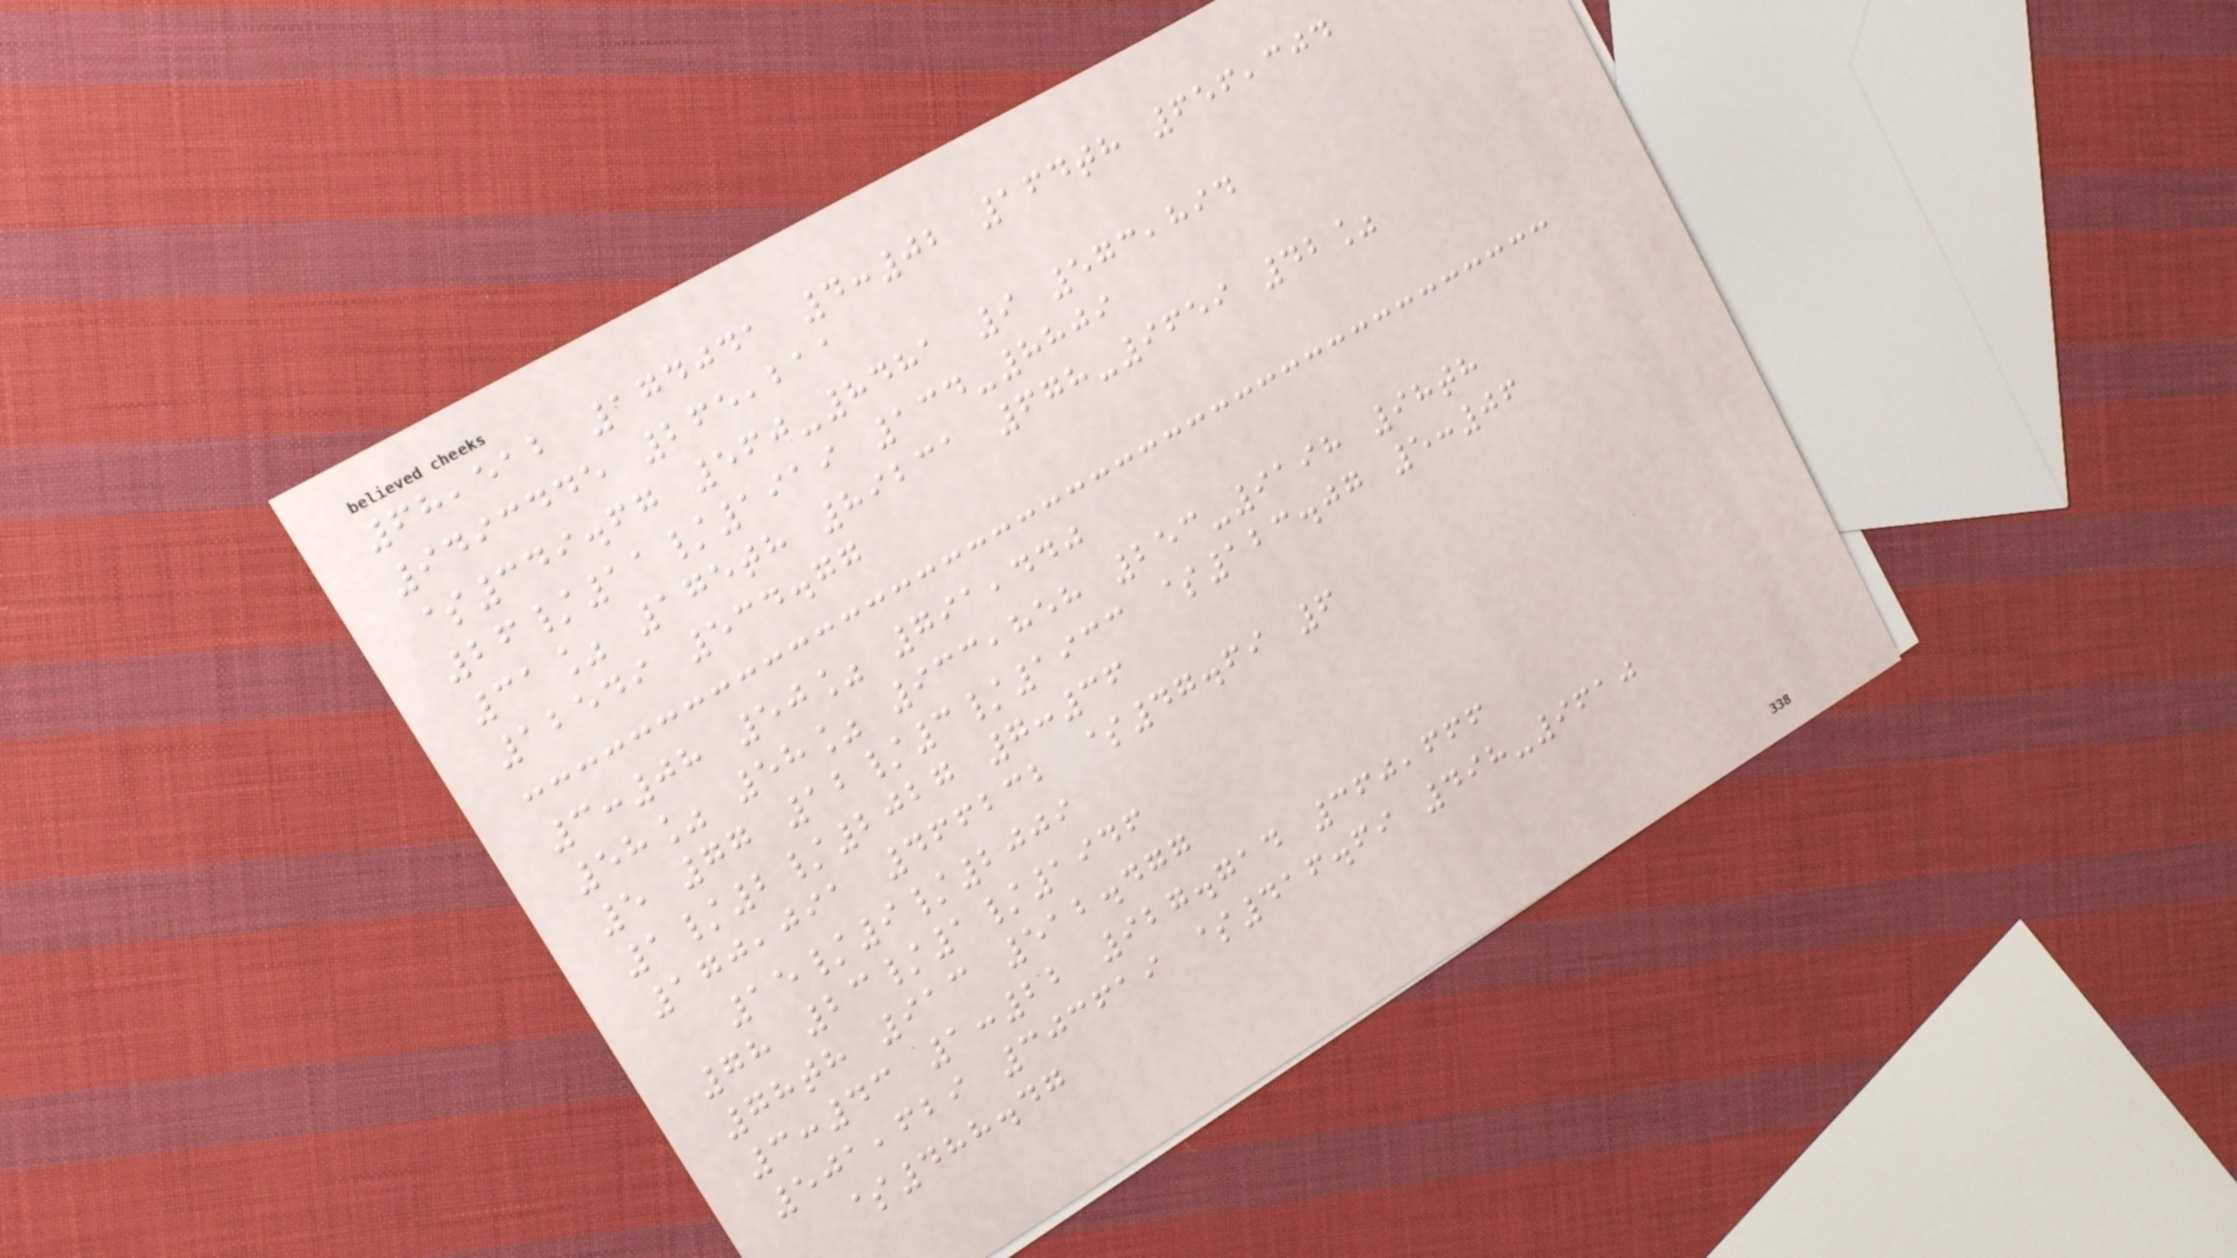68,512 174041 4:02 164th 656,304
9493445 265,211
$349.67 560-8481 9 573,894
26/11/1919 134-8809
31% 175th 89231 678-9659 42%
12549 534.77
3:08 50% 791,440
58% 58% 933,858 253-9198 98th
5 77 12/3/1933 $123.07 5:06
1/2/2027 7:36
170,091 466232 $47.69 6
15/9/2009
78 23/1/1946
78th 913 512.477
3:43 1:22 927.714 360,666
501,629 303619 $416.69 498-9610
$488.47
